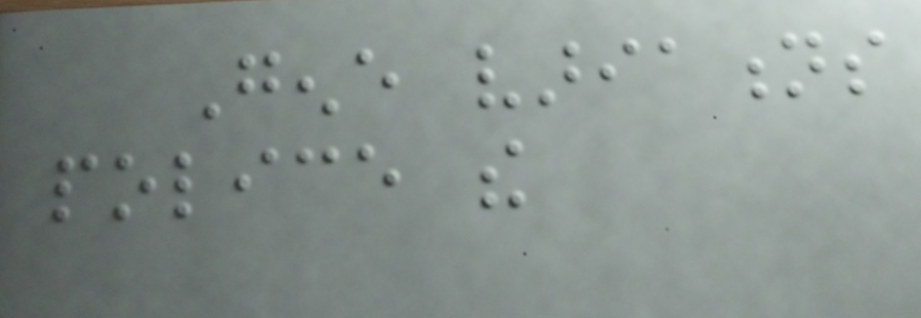Gene variations
police the
